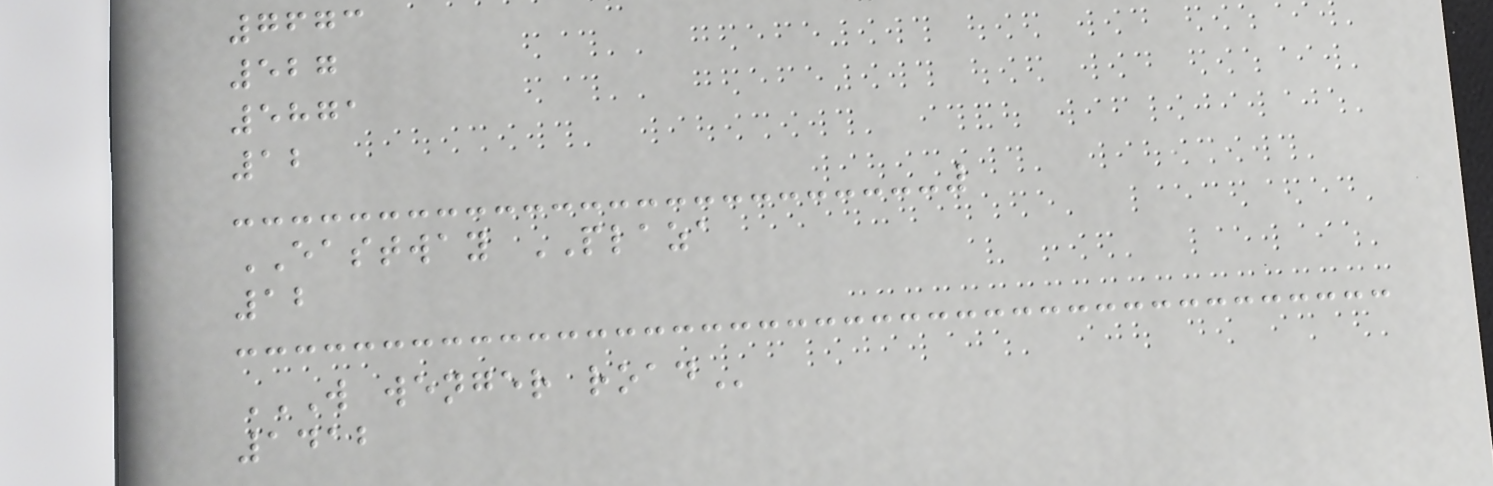7673
527
5871
12
EASTWAY PLAZA
12
W WENGER ROAD
1412
